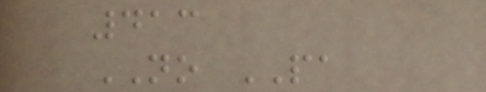413
NO PA
